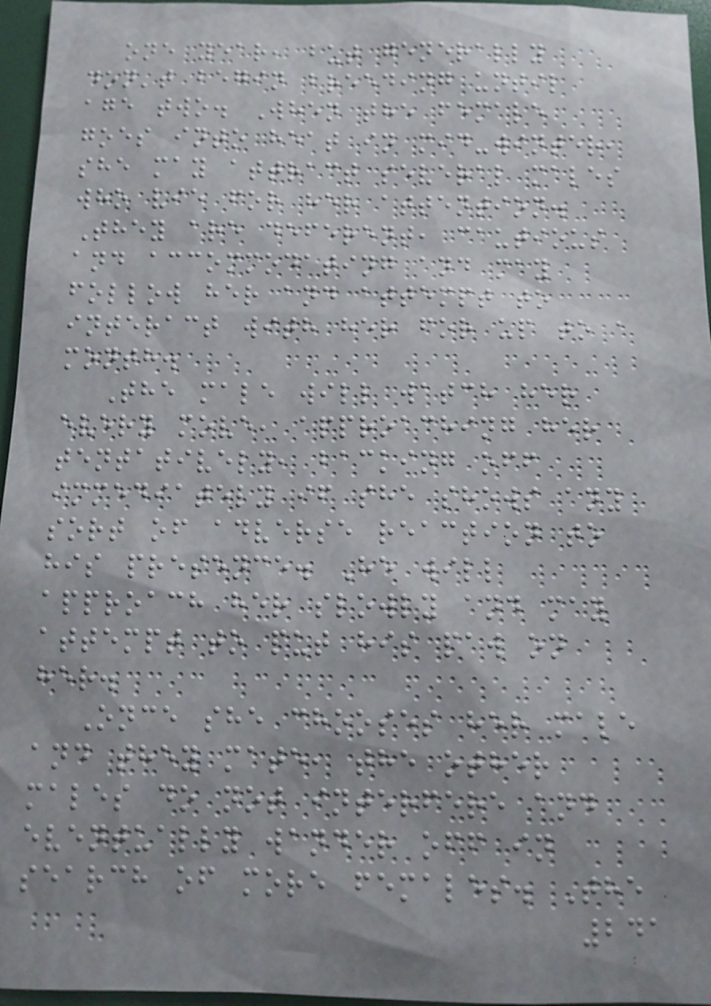one year, but generally
don't begin breeding until
age two. When the female
goes into heat in mid-winter,
she may attract several males
who vie for her attention.
They are deferent, cautious
and accommodating and may
follow her and attempt to
interact with her for up to a
month.
The male will watch her
every move, approaching her
tentatively, backing off
immediately if she shows any
sort of adverse reaction to
his presence. He will
approach her slowly and may
attempt to put his paw on
her.
Once she chooses her male
and they mate, the other
males do not interfere and
eventually wander off in
search of more females. The
241
